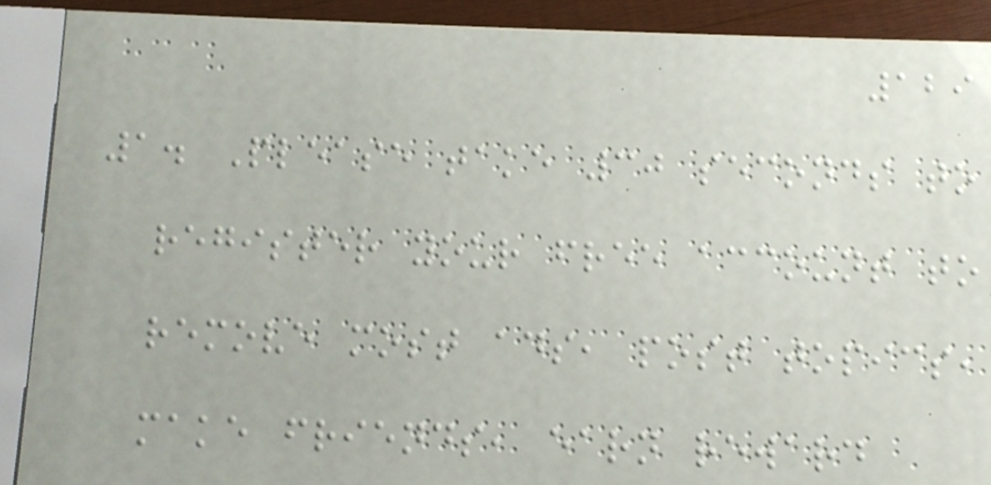129
1. Please take 30 seconds to
register your free account to
remove most ads, post topics,
make friends, earn reward
